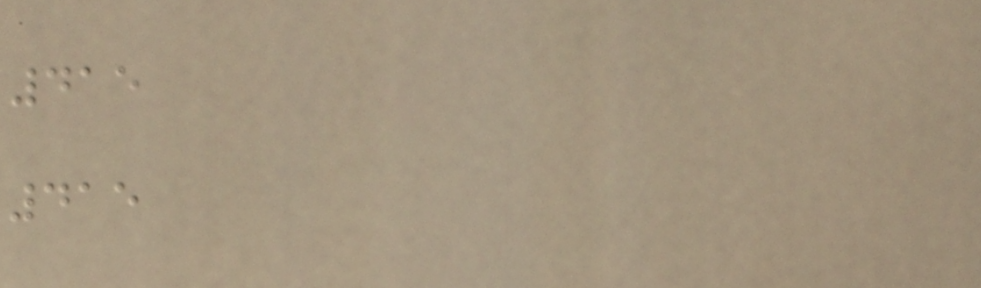415
415
